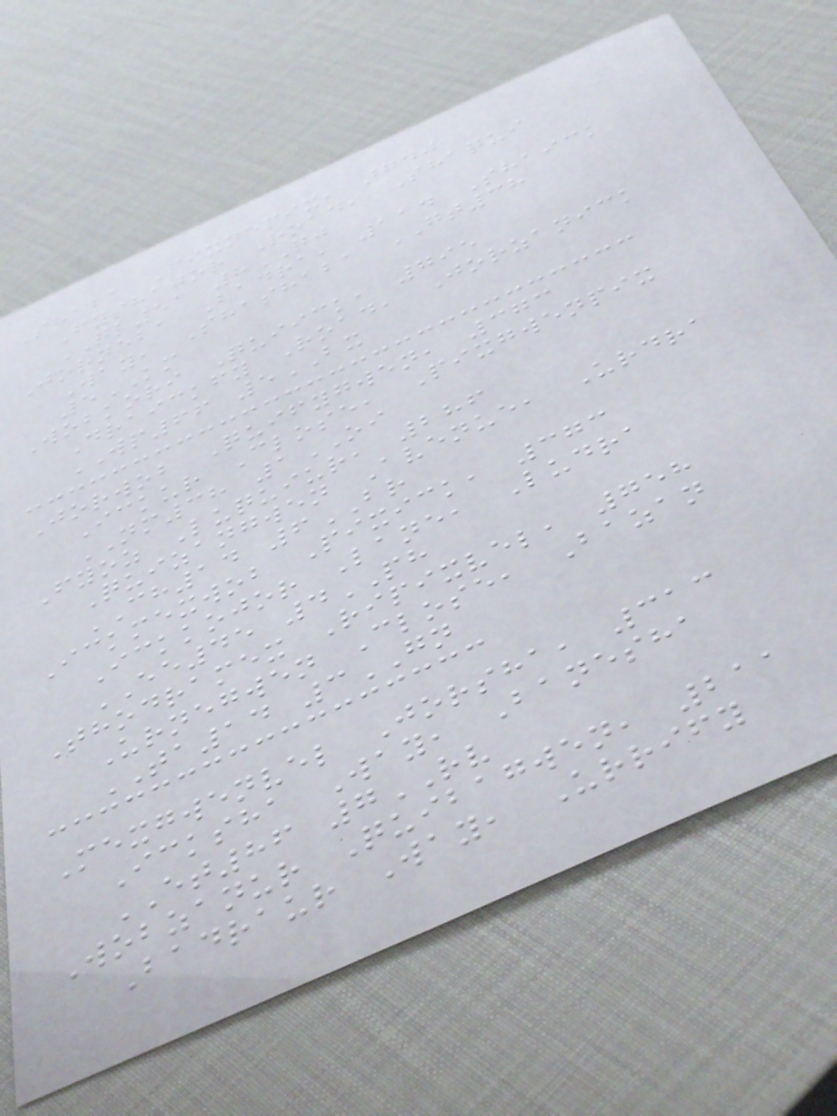Shaba Pixnepix, 740
Fyshajor Road, Shaqui
QL51 8QJ
Jorneba Badra, 114 Shaick
Way, Shashaba GT38
5KM
Wobkori Quiick, 795
Draickfy Road, Jorzanick
WP66 5BX
Jorwob Quifygwen, 373
Ickur Close, Pixgwenpix
NM38 1OI
Fyoz Luquiur, 286
Quizangwen Avenue, Urdra
CH14 6BR
Ickmexwob Pixick, 373
Ickkojor Lane, Ludra
EE45 4PH
Thodramex Ripixvel, 758
Urnegwen Close, Bazan
TA14 3GN
Mexgwenvel Jorsha, 313
Icksha Way, Banesha
ET86 7RV
Wobzanur Quibagwen, 211
Badraur Way, Urrify
